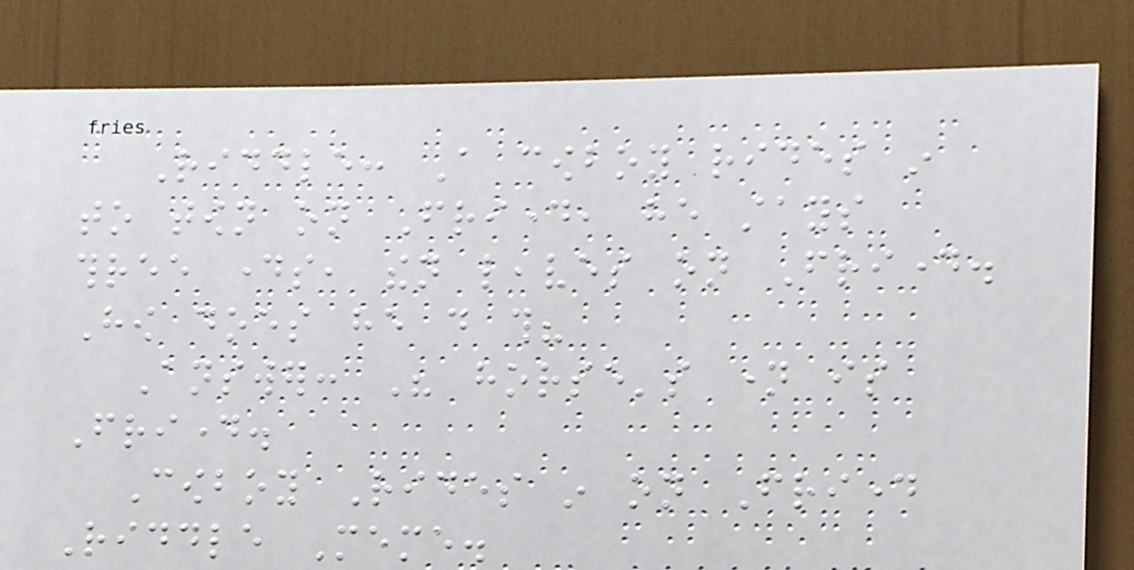Riddle: A cowboy rides in
to town on Friday, he stays
three days, then leaves on Friday.
How does he do this?
Answer: His horse's name is
Friday.
Cowboy Rides in on Friday
Riddle Meme.
